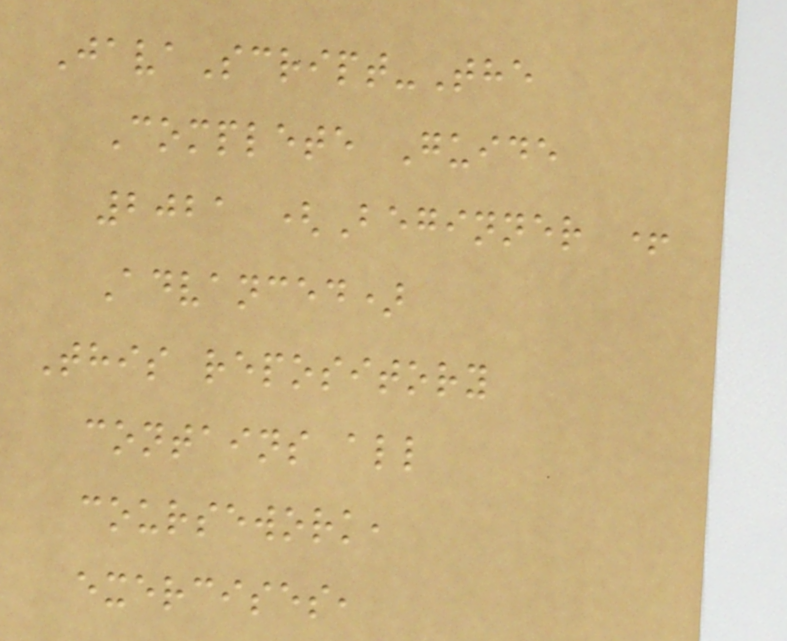JavaScript-The
Complete Guide
2021 (Beginner +
Advanced)
This repository
contains all
coursework,
exercises,
